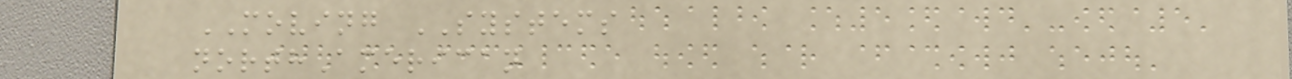MOVING SYSTEMS
northAmerican
